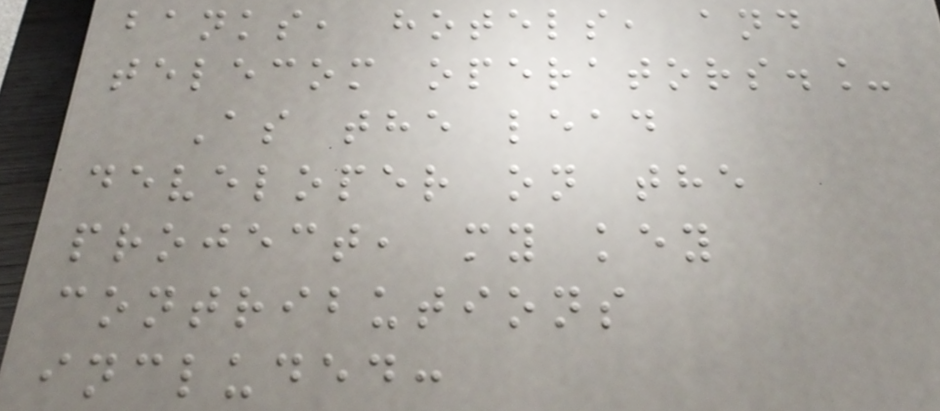banks, hotels, and
telecom operators._
As the lead
developer on the
project, my key
contributions
included:
